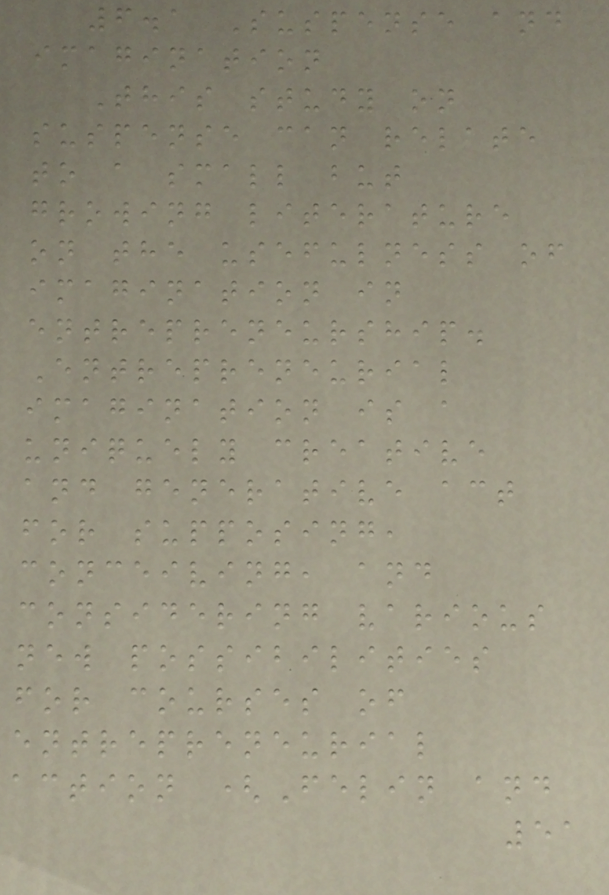6.1 Suspense and
imagination
This study on
suspense can relate
to a small but
growing literature
on the usefulness of
imagination in
entrepreneurship.
Entrepreneurial
imagination is a
uniquely creative
and generative act
for supposing,
conceiving, and
considering various
new possibilities
for courses of
entrepreneurial
action (Felin and
51
